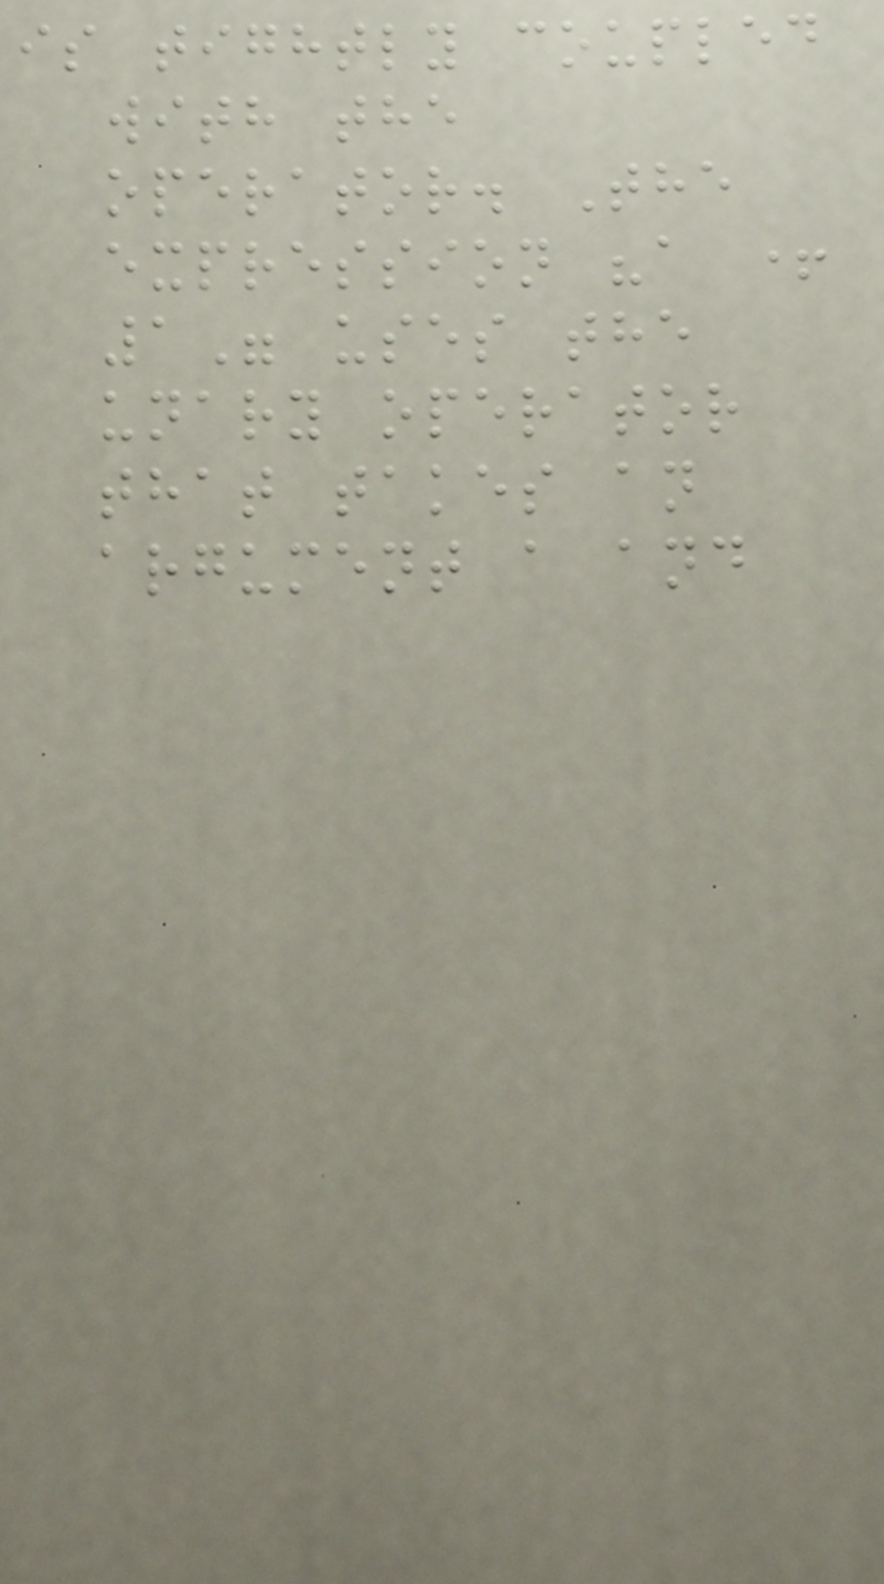is tightly coupled
with the
operator. The
expression "a +
1" uses the
unary operator
that takes an
argument a and
